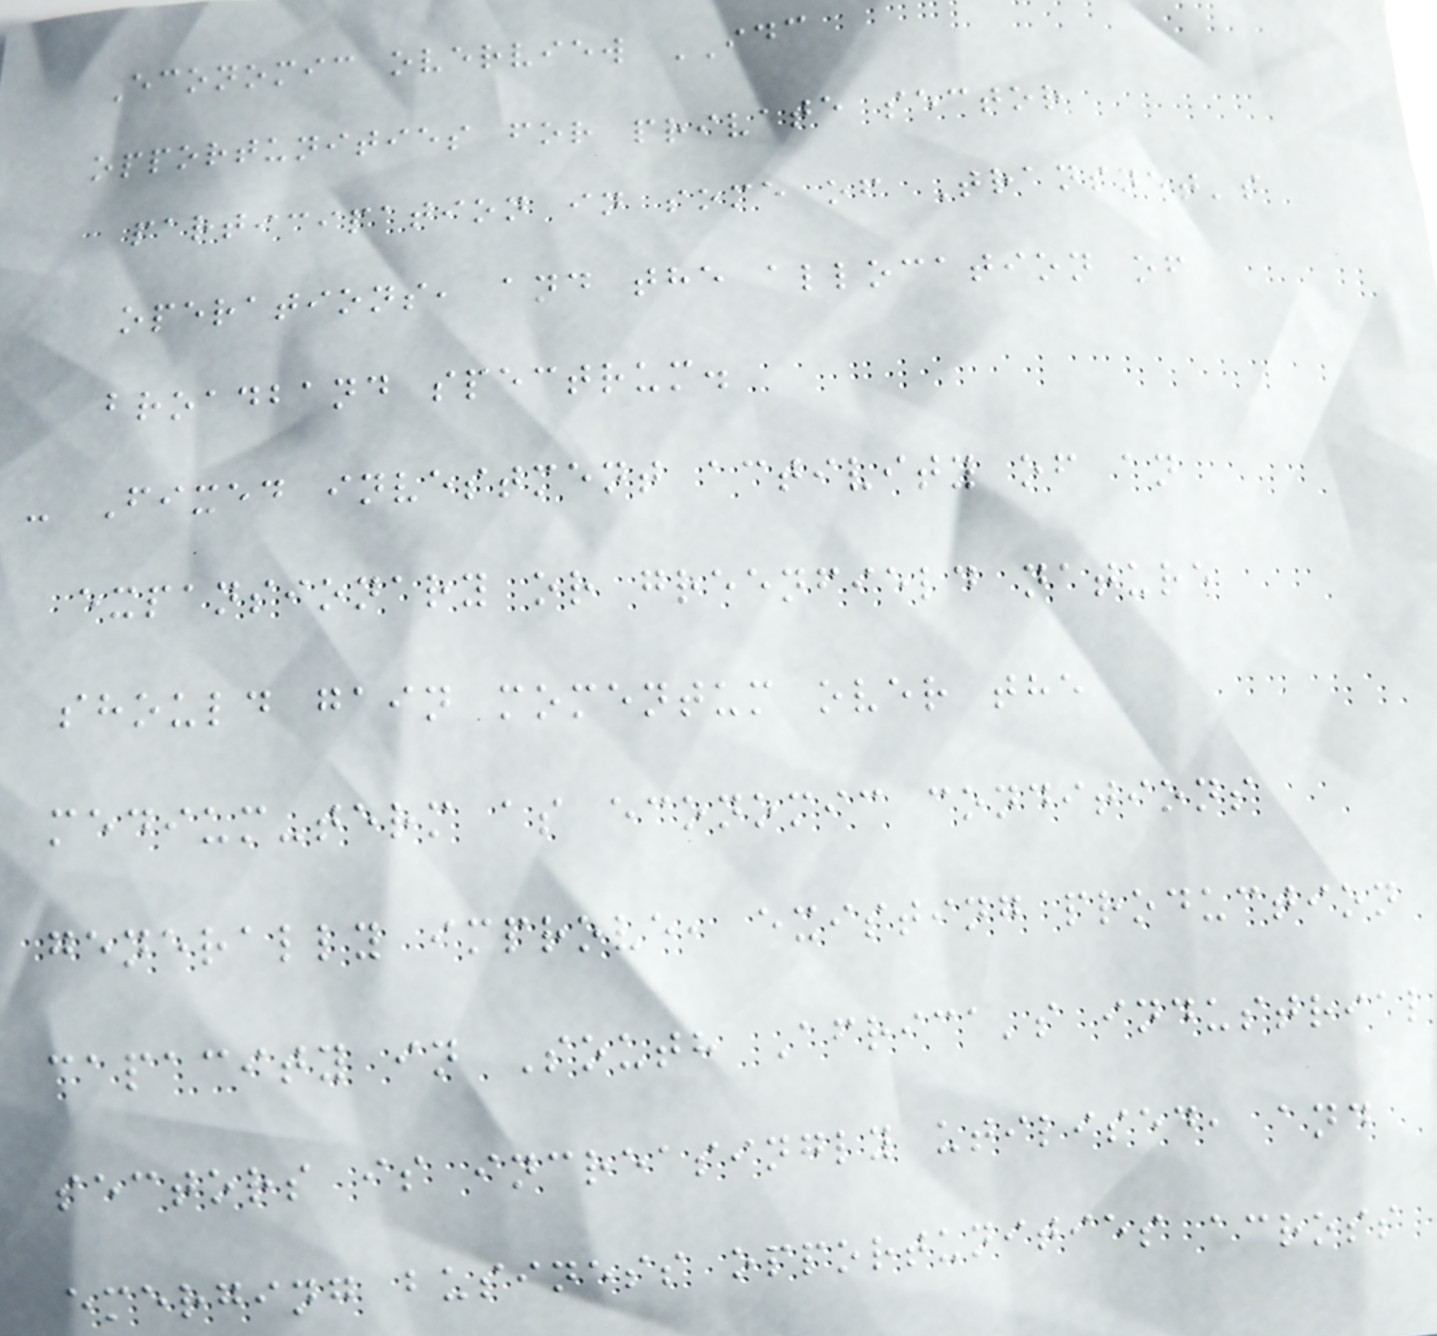Economic overview IDC
opportunities for private sector
participation in some of Transnet's
operations, and the allocation of
broadband spectrum.
- Fixed investment activity of an
expansionary or greenfield nature
should gain momentum over the
medium-term as economic conditions
generally improve, existing production
capacity in South Africa's industrial
sectors is increasingly utilised, and
emerging business opportunities across
